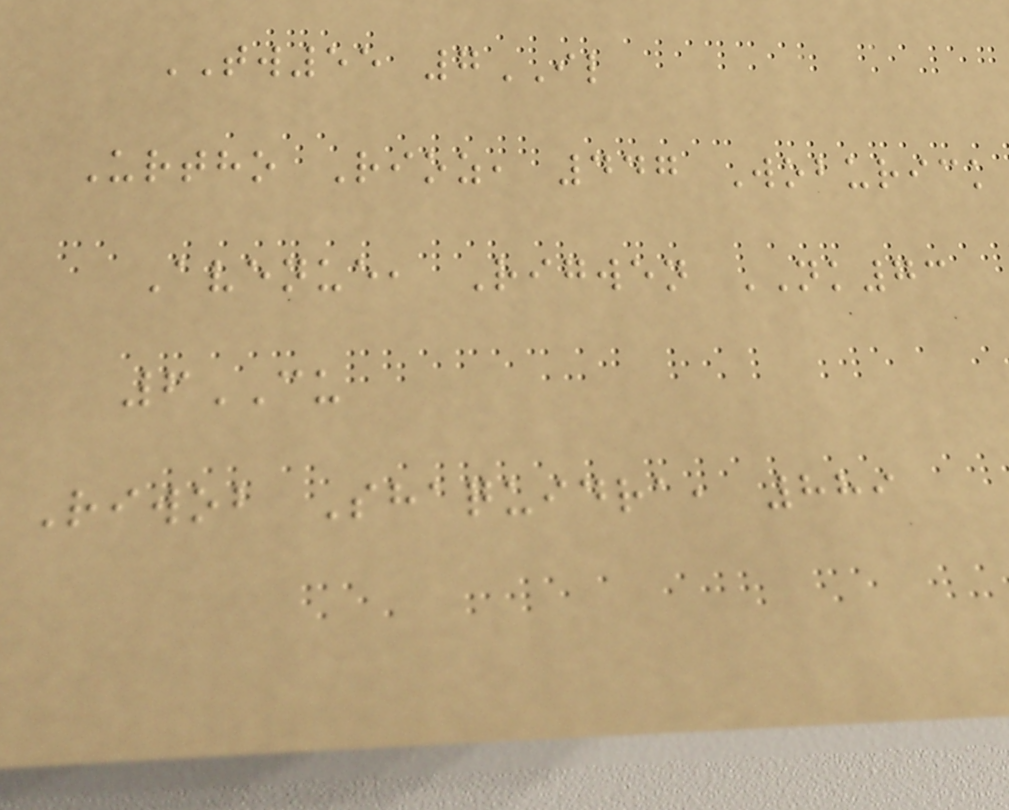TW55 7IL
Urtho Rioz, 447 Woburick
Avenue, Rigwen NK73
6CU
Riwob Shaquidra, 889
